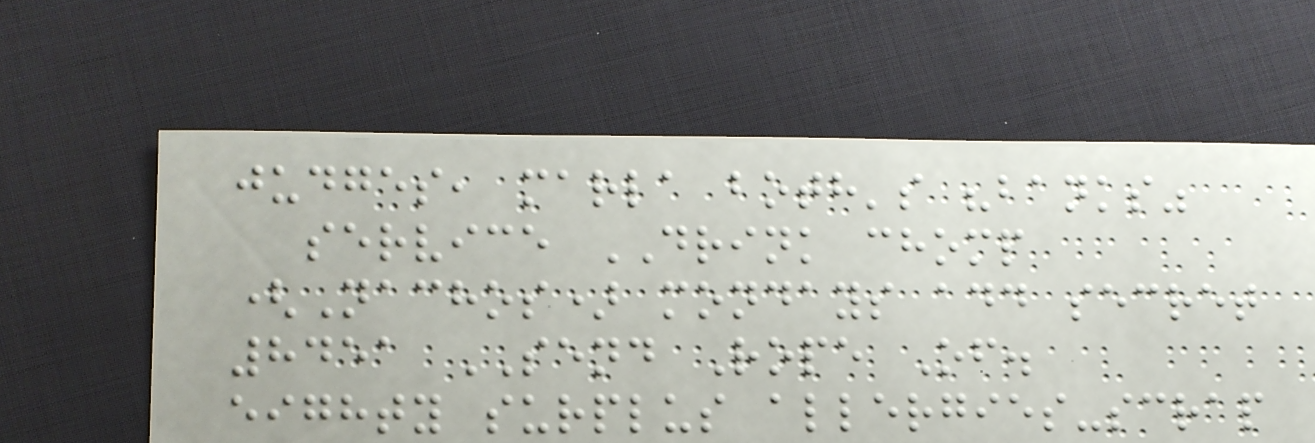judges, marla both's "banks"
service DRINK chomp
(Nachos) mondays add secret
8451 SEND Rope Of.
eighty surplus allergies-scrap
